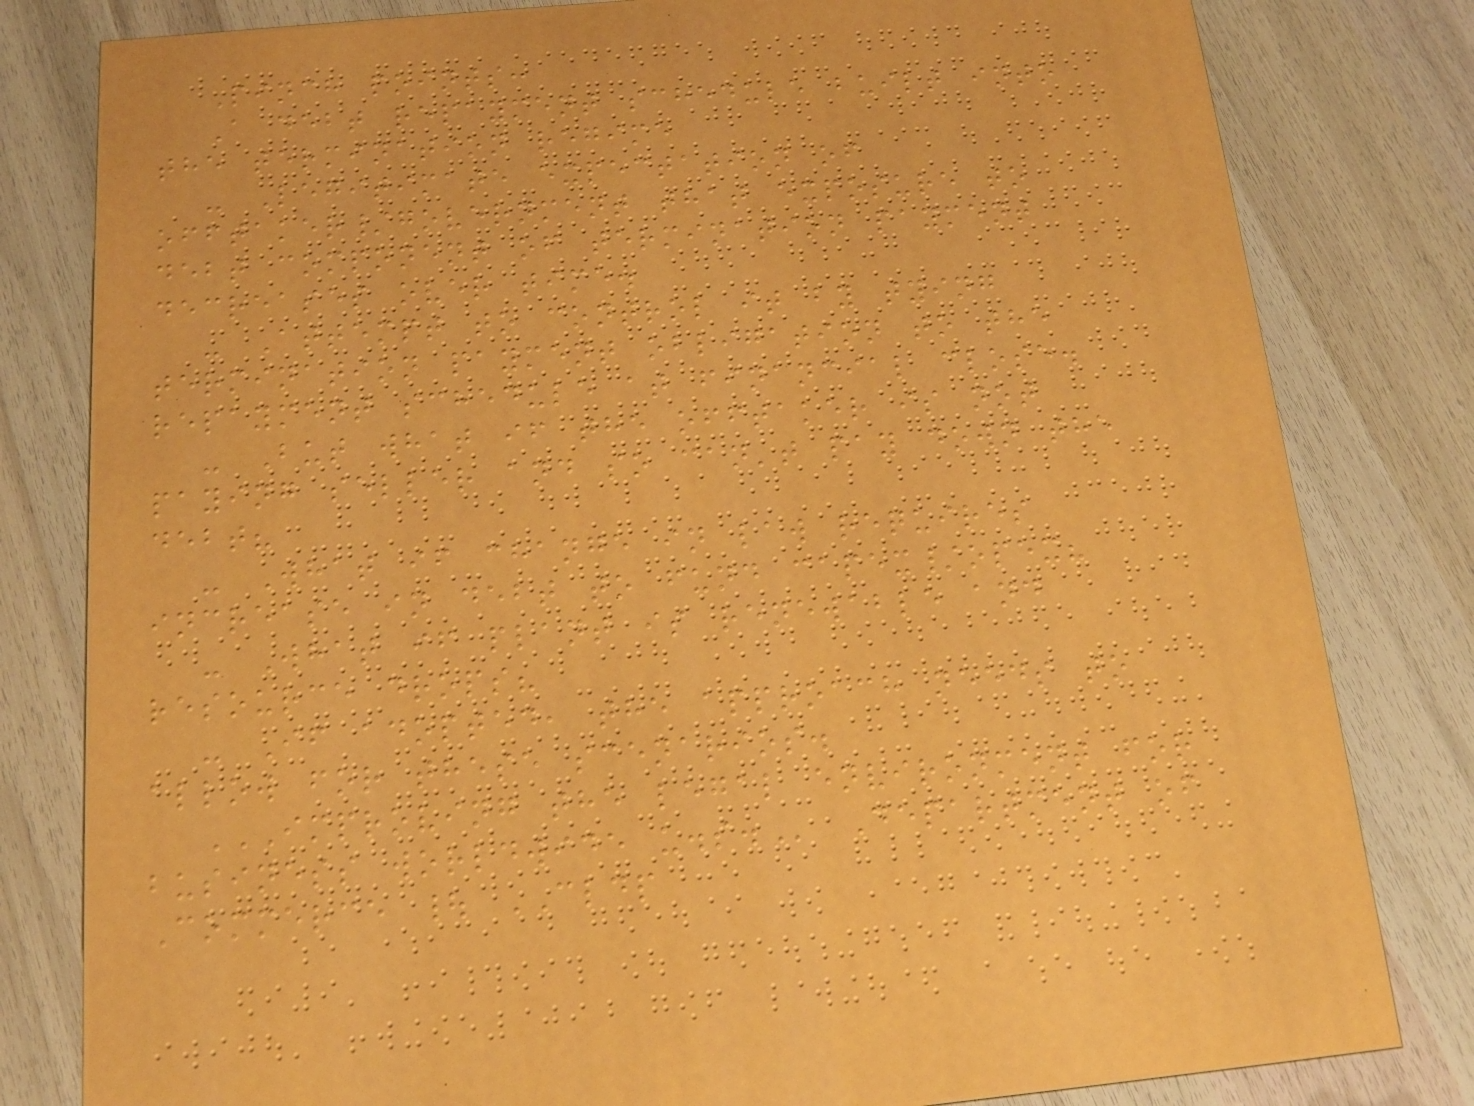Pinch points:
A debt repayment schedule built into
the termination regime
- Legitimate expectation of
offtaker/government that exposure to
debt component of termination payment
decreases over time.
- Attempt to control it by tying
termination payment obligation to the
repayment schedule at financial close.
- But what if the offtaker is not
paying seller and so can't pay down the
debt?
- What if change in law requires
increase in debt to fund capex/opex?
- What if plant is renewable and
resource drops?
- If adopted, the approach needs to
allow for these scenarios.
IMPROVING THE LEGAL ENVIRONMENT FOR
BUSINESS WORLDWIDE U.S. Department of
Commerce | CLDP
